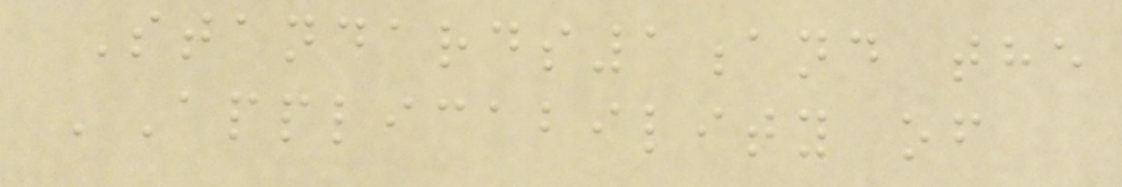Standards1and the
'Applicability of
